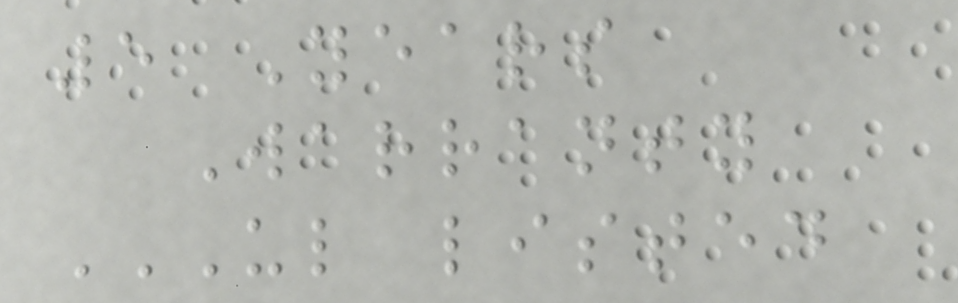5 Years
Warranty
UL LISTED
